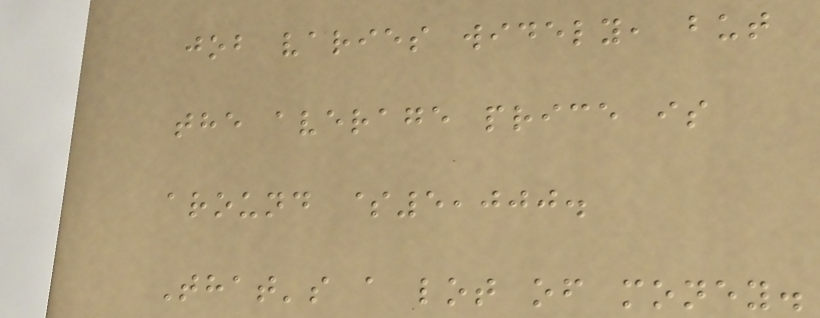job varies widely, but
the average price is
around $5,000.
That's a lot of money.
